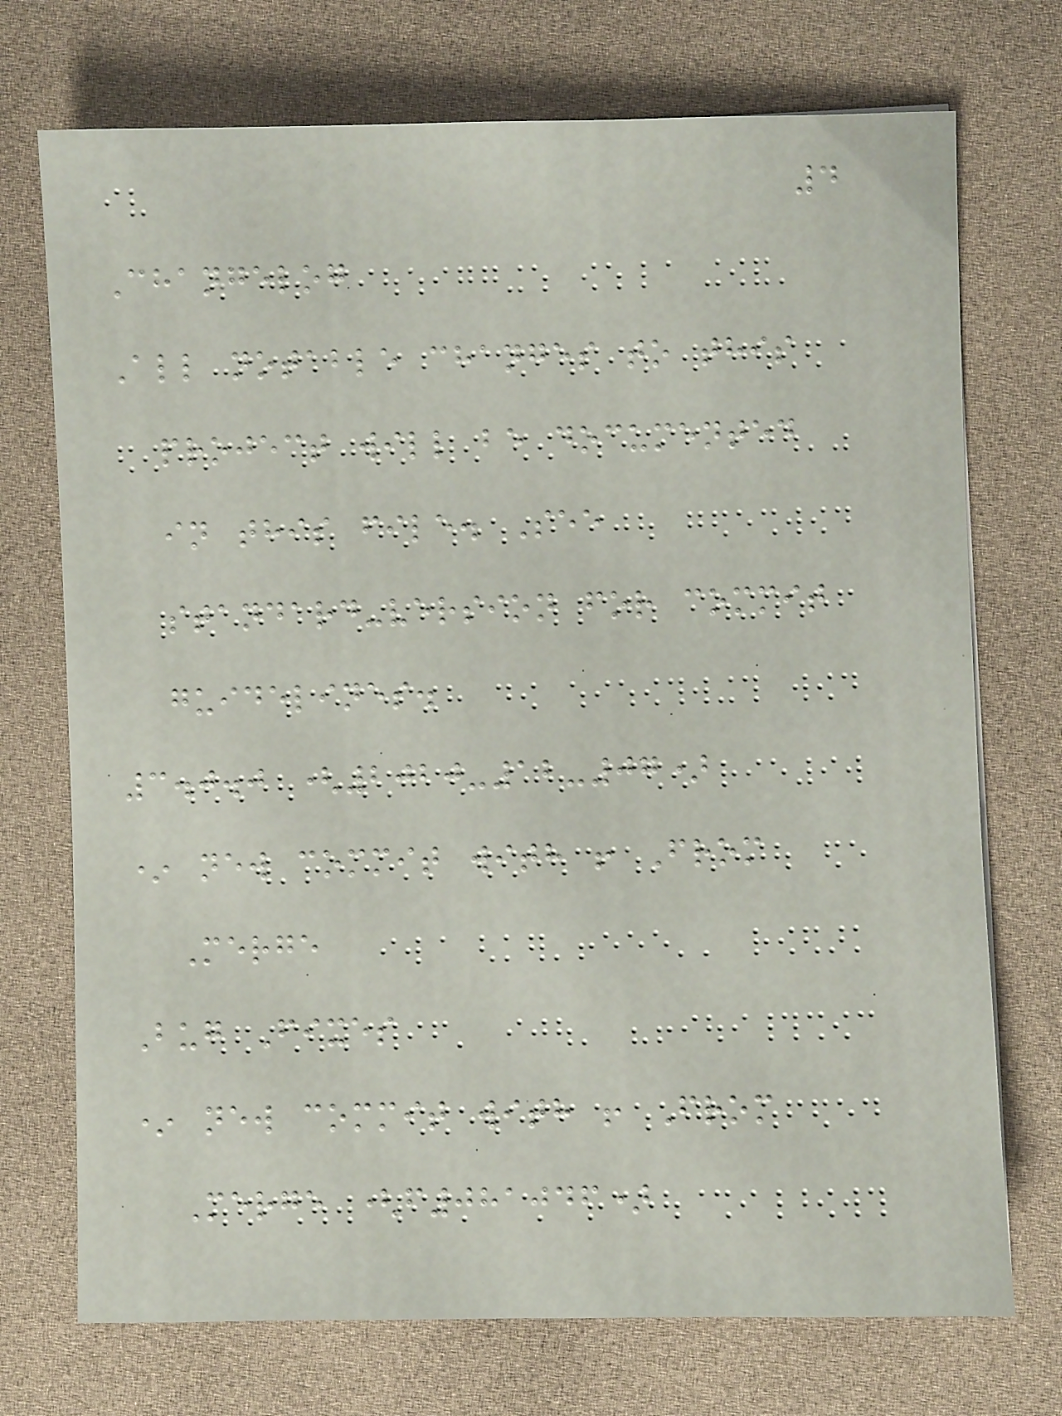4
Changelog
All notable changes to this
project will be documented
in this file. See
standard-version for commit
guidelines.
3.0.0 (2020-12-07)
* new commit with ! From
Merge
Bug Fixes
* new commit with ! From
Merge (f081046)
